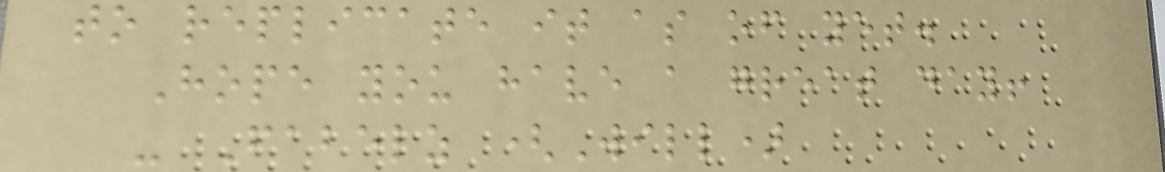to replicate it as of yet.
Hope you have a great day!
- Fabelz (Will)
